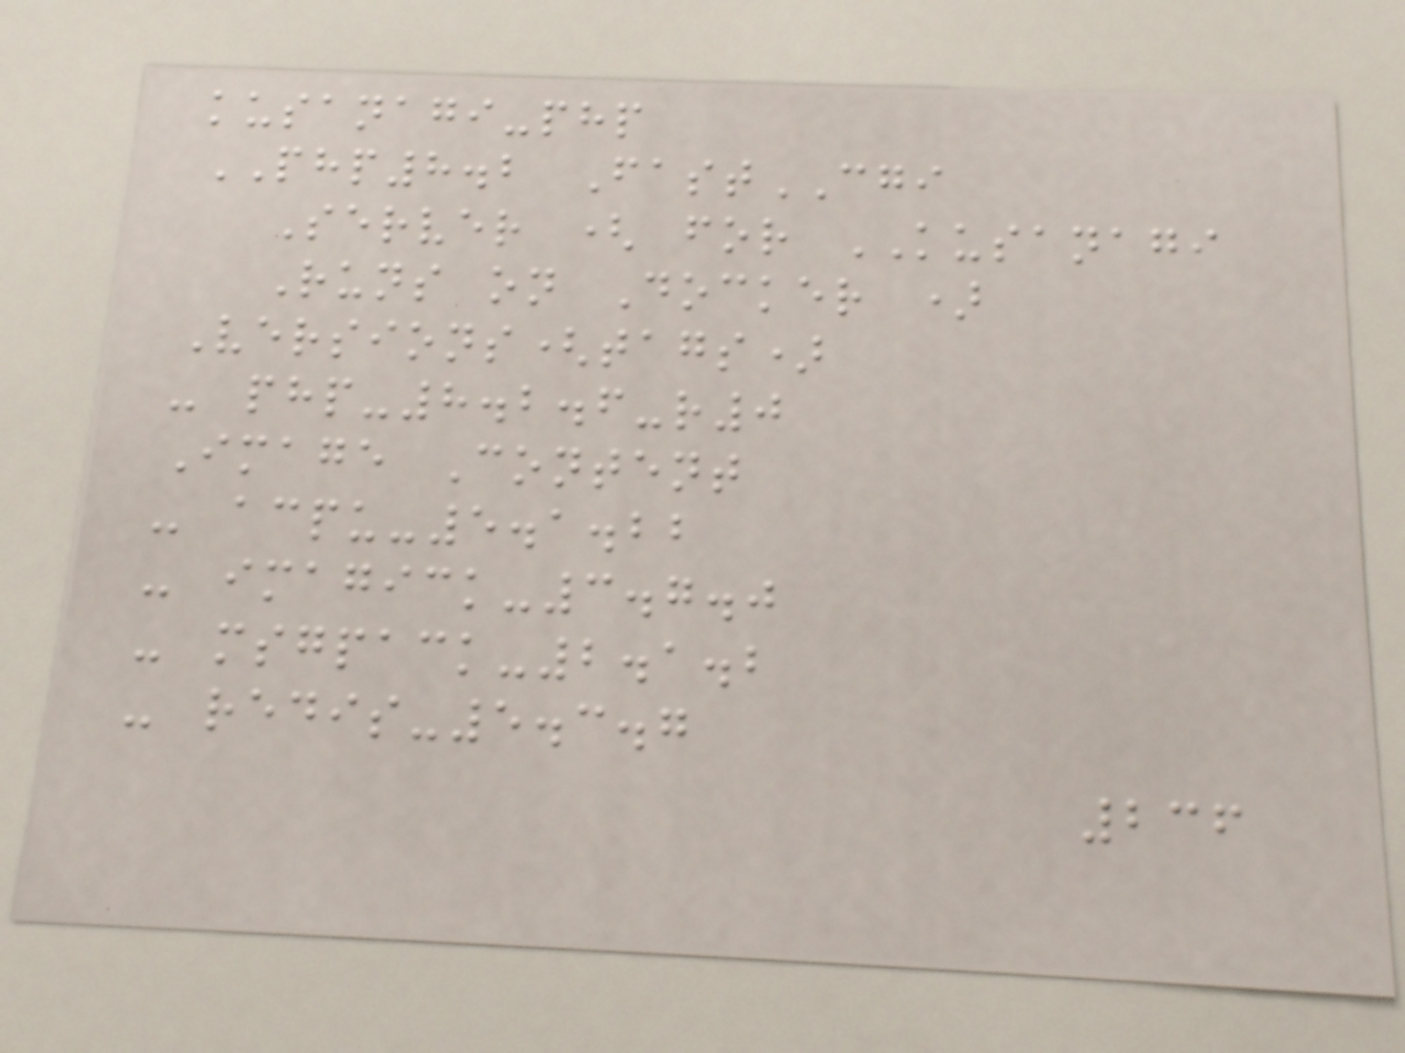kusanagi-php
PHP8.2 FastCGI
Server ( for KUSANAGI
Runs on Docker )
Versions(tags)
- php-8.2.6-r0
Image Content
- acpu-5.1.22
- imagick-3.7.0
- msgpack-2.1.2
- redis-5.3.7
236
